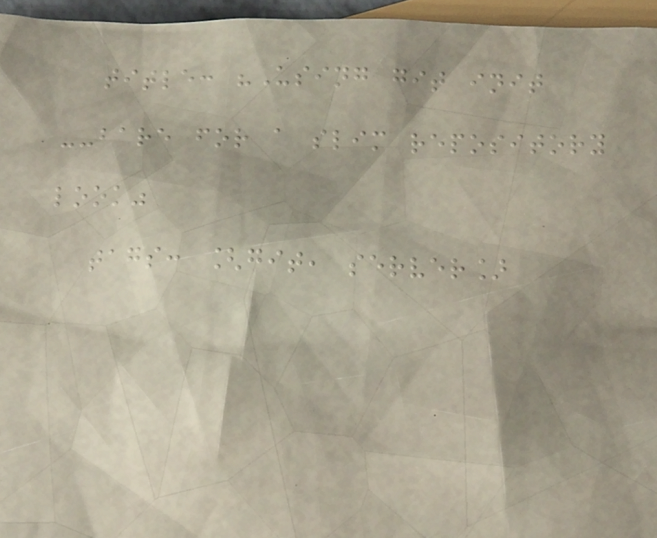title: "Using git init
--bare for a slim repository
look"
tags: [git, server]
